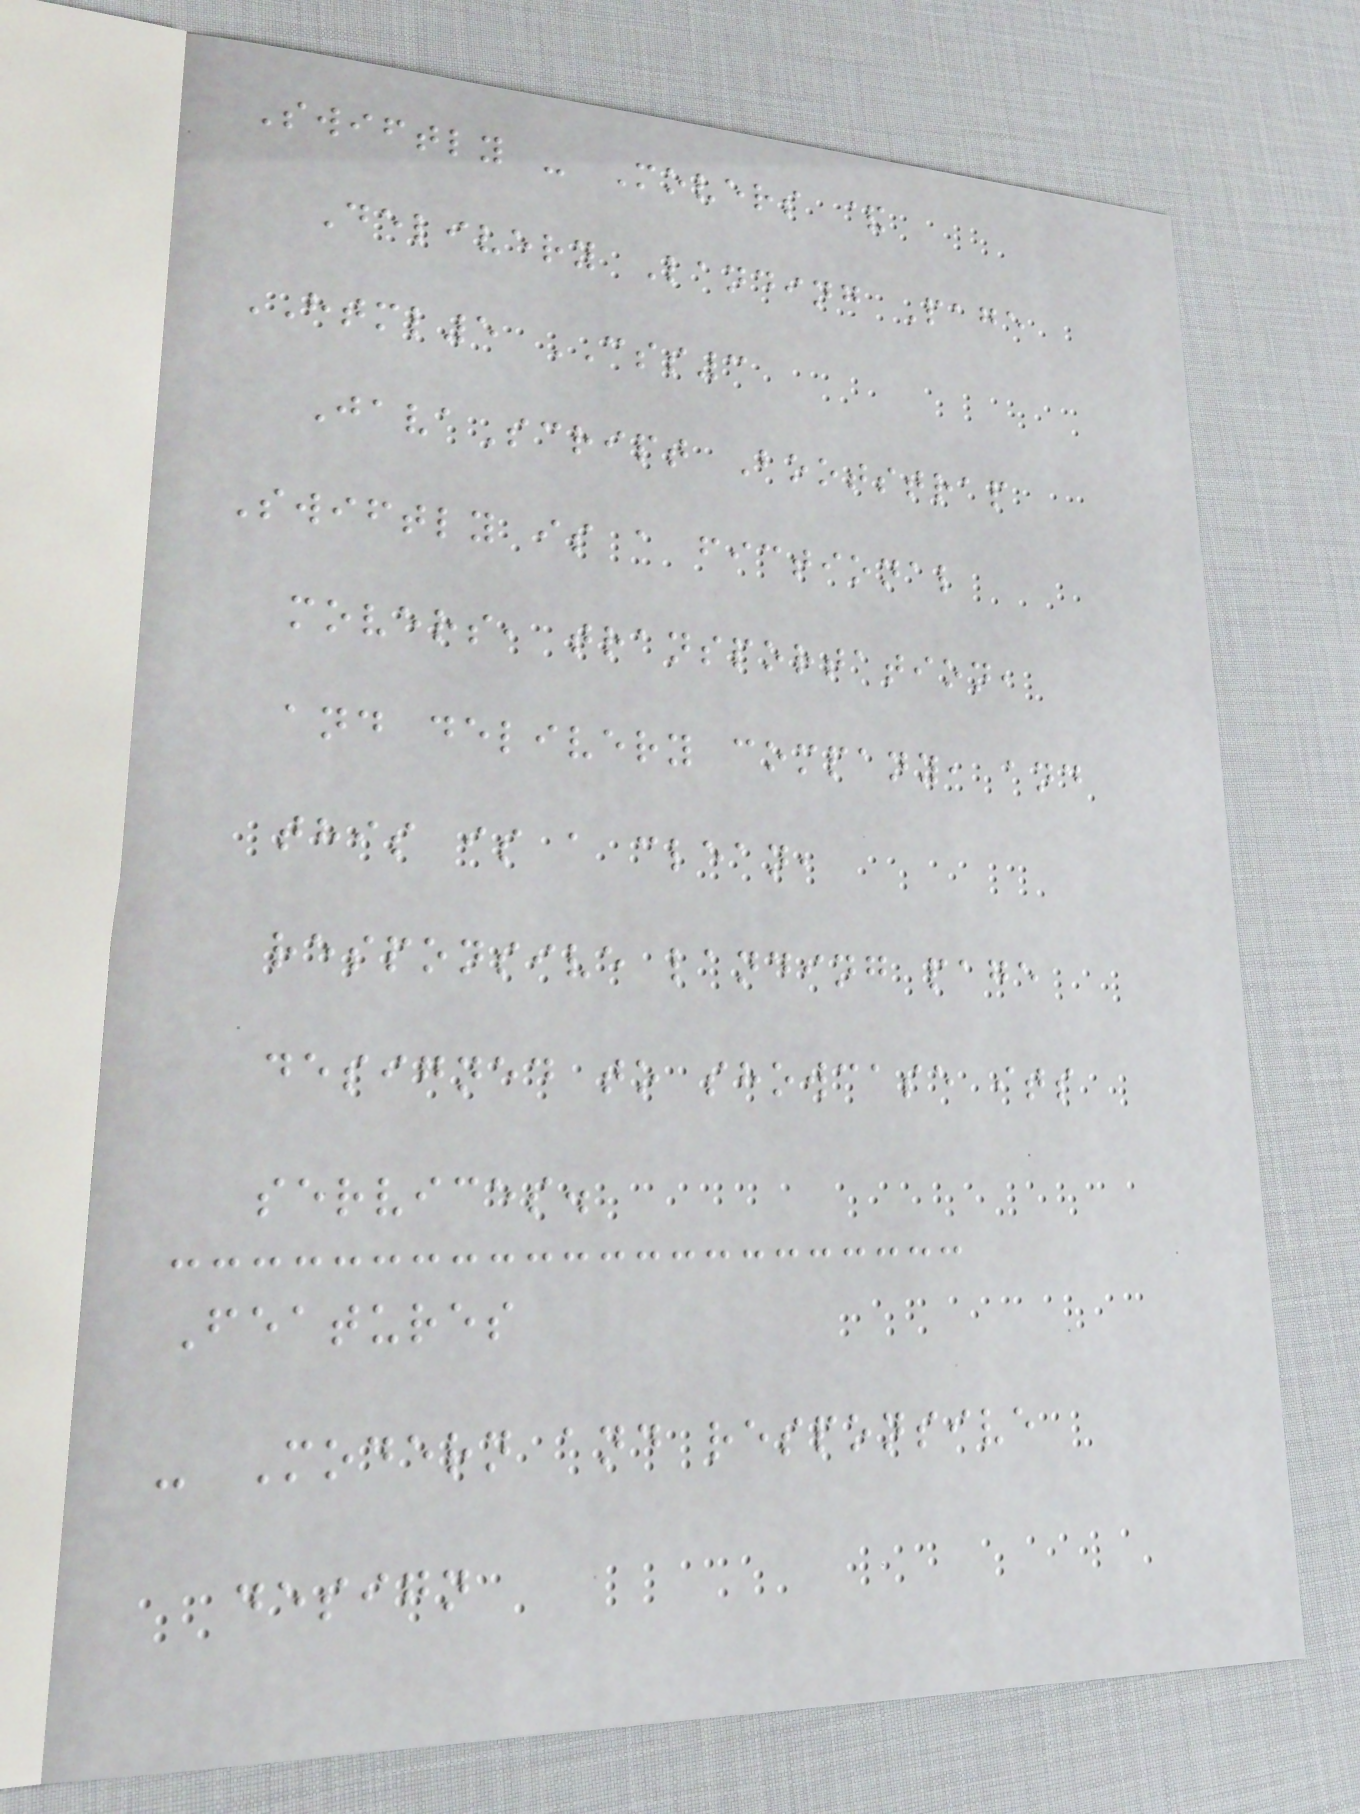Swiftly - Movers &
Delivery Landing Page
HTML5 CSS3
JavaScript Bootstrap
Swiftly is a fictional
movers, transportation,
and delivery company, and
this is a clean,
responsive landing page
designed to showcase its
services.
Features
- Modern and responsive
design
